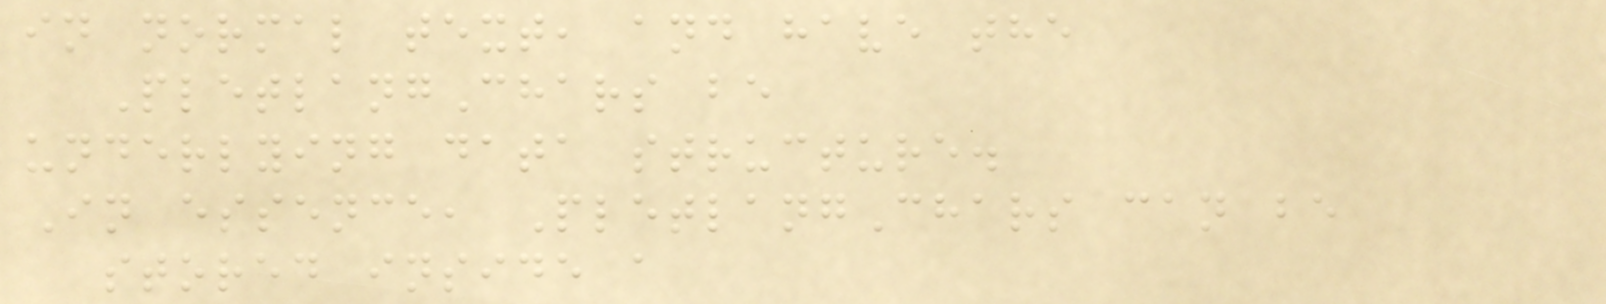in normal text, and have the
PletlangChars be
underlying data structure.
In essence, PletlangChars can be
stored inside a
